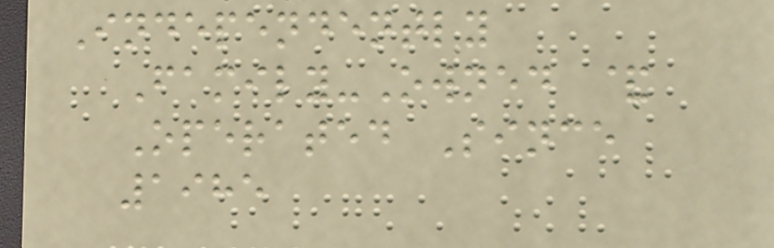Independently
Family-Owned &
Operated Since
1985
